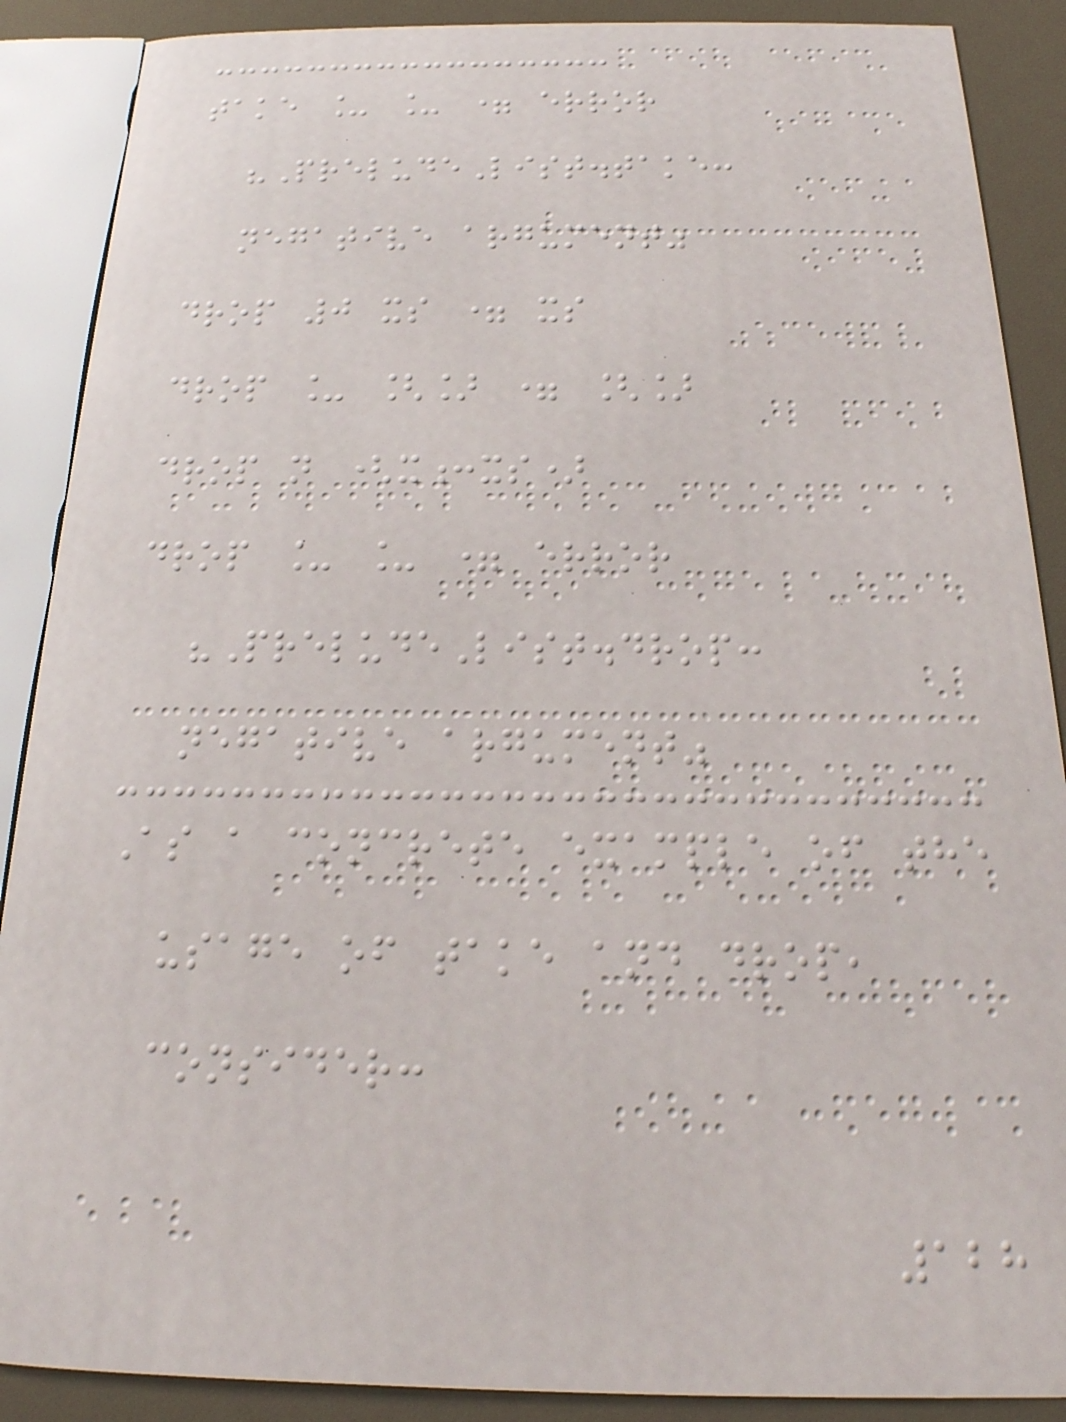take _ _ = error
"PreludeList.take:
negative argument"
drop 0 xs = xs
drop _ [] = []
drop n (x:xs)
drop _ _ = error
"PreludeList.drop:
negative argument"
As a concrete example of the
usage of take and drop,
consider:
128
